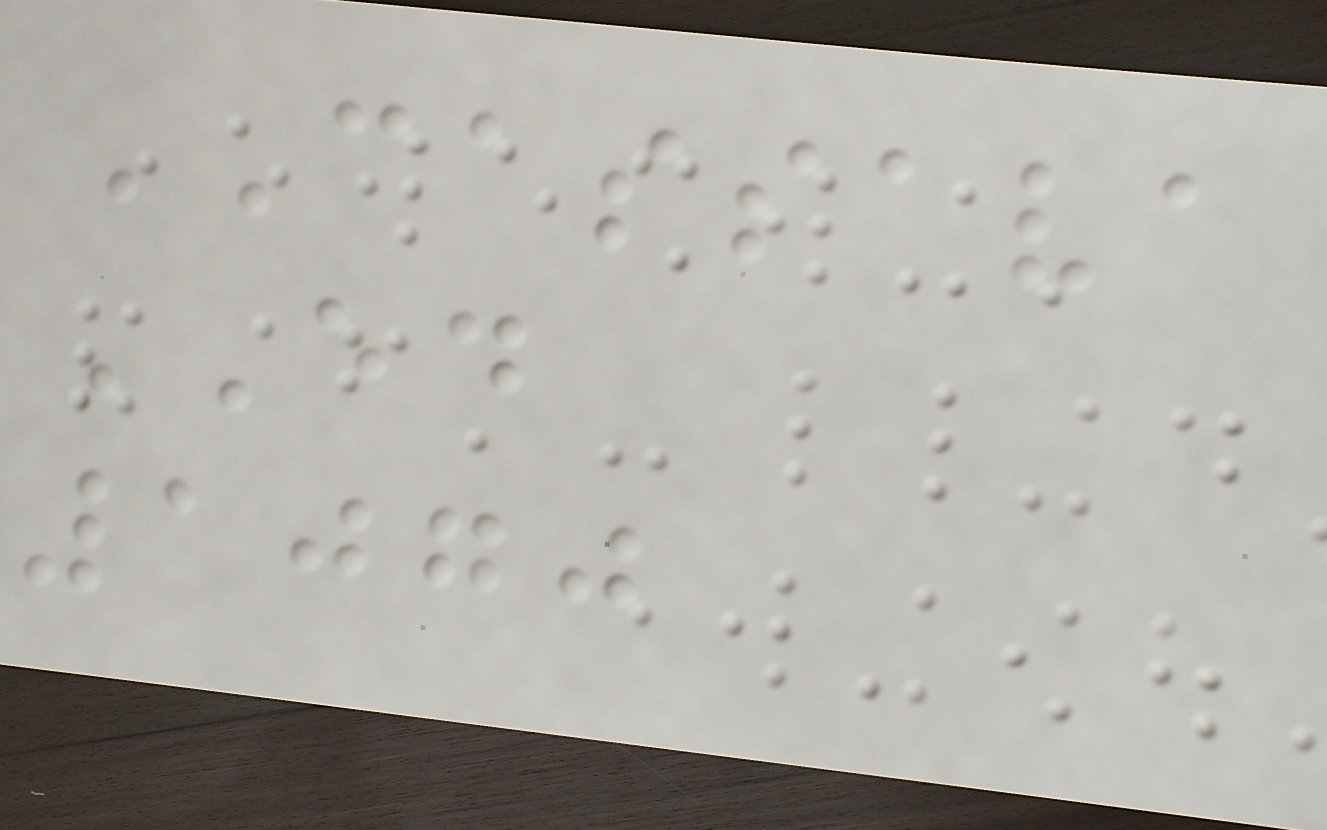CASSAVA
ED
1070
